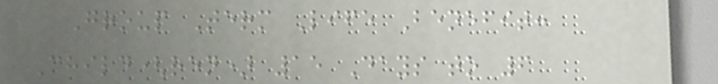Group Term Life Benefit:
Child(ren) 15 Days to 6
